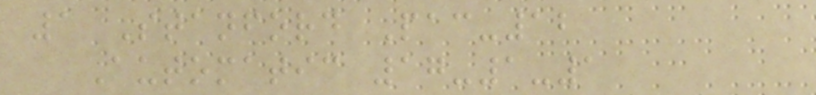1 Stanford Pac-12
Automatic 17-1-1
